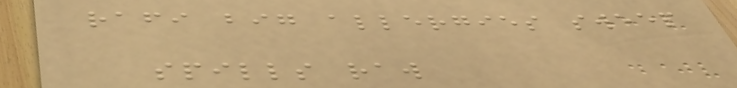rafi big allergies sweep
spills raw
